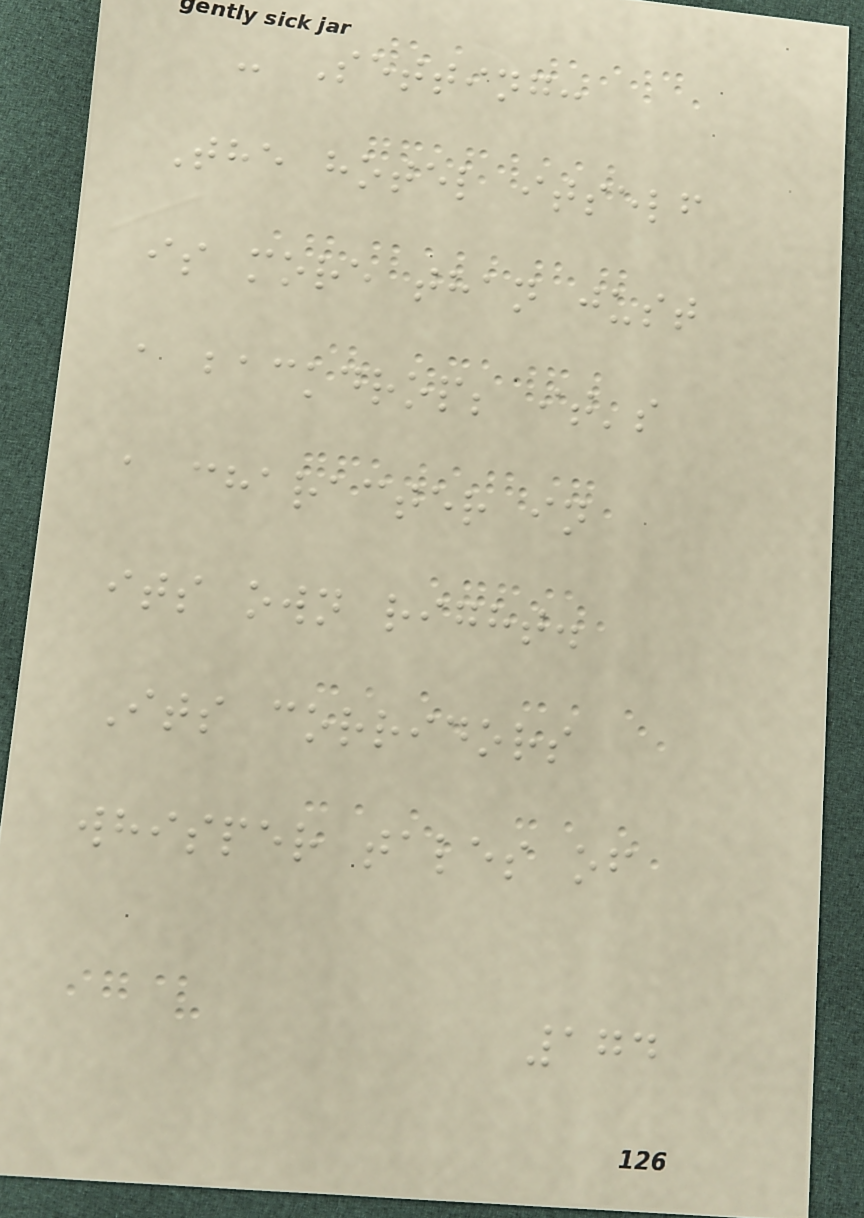- Setting:
The hotel itself
is more than just
a backdrop; it's
a character in
its own right.
Its corridors
whisper tales of
174
